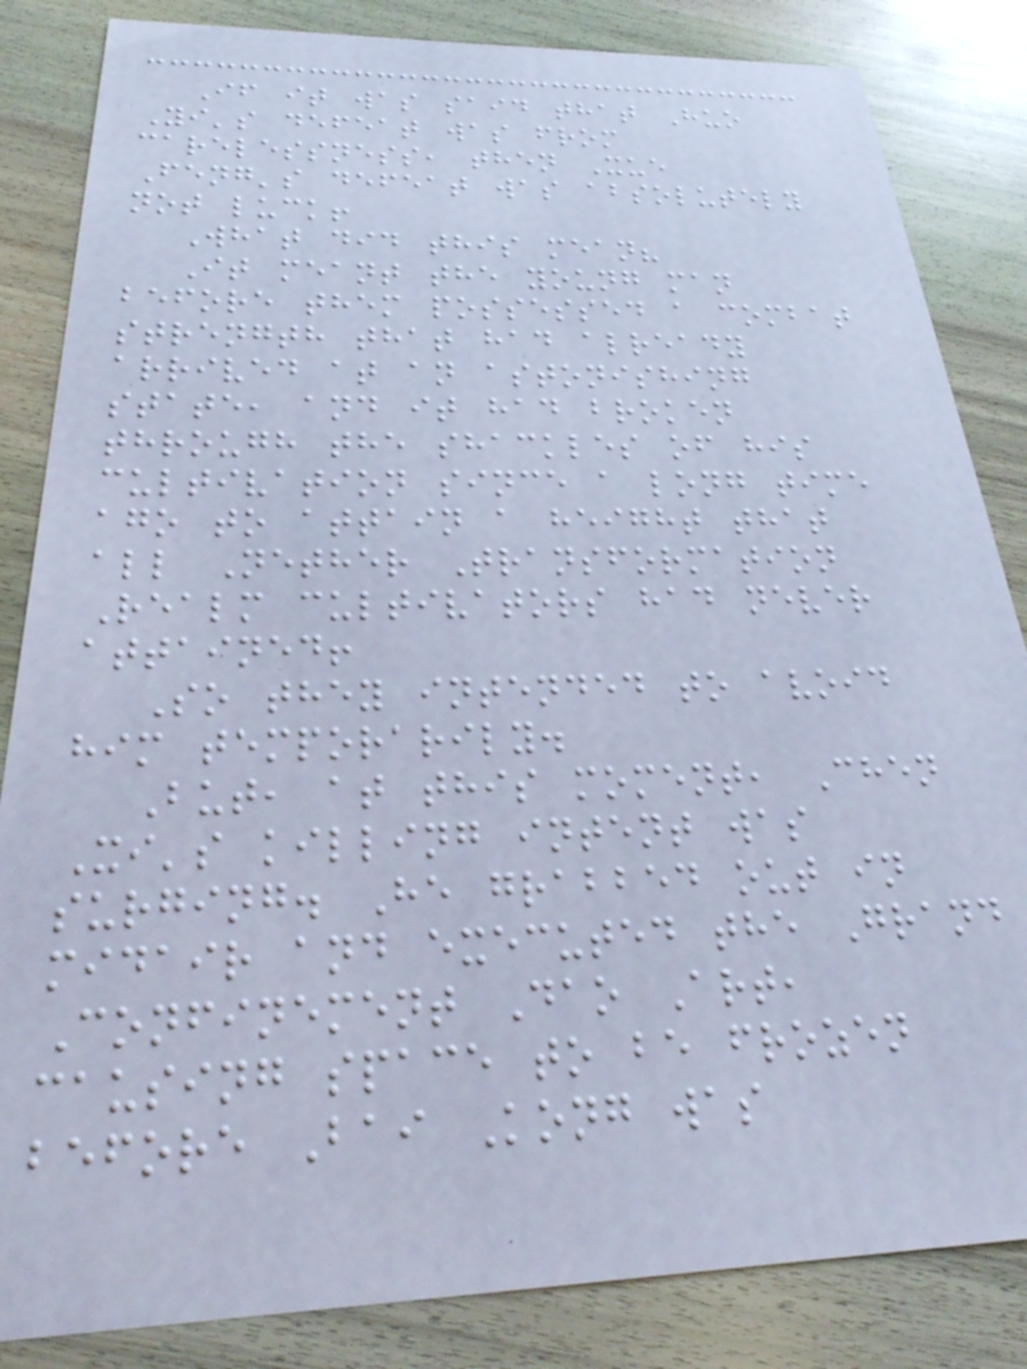If it was said that Huo
Yi's defeat was from
carelessness, then Xue
Feng's defeat was absolutely
not luck!
What did this mean?
It meant the young man
before them possessed a combat
strength that had already
arrived at an astonishing
state, and it had broken
through the shackles of his
cultivation since a long time
ago to attain a height that
all Nether Transformation
Realm cultivators had never
attained!
So they intended to avoid
him temporarily.
But, at this moment, Chen
Xi's killing intent was
surging. He grabbed out in
midair and executed the Grand
Confinement Dao Art,
causing space to be frozen
before Bai Kong was
